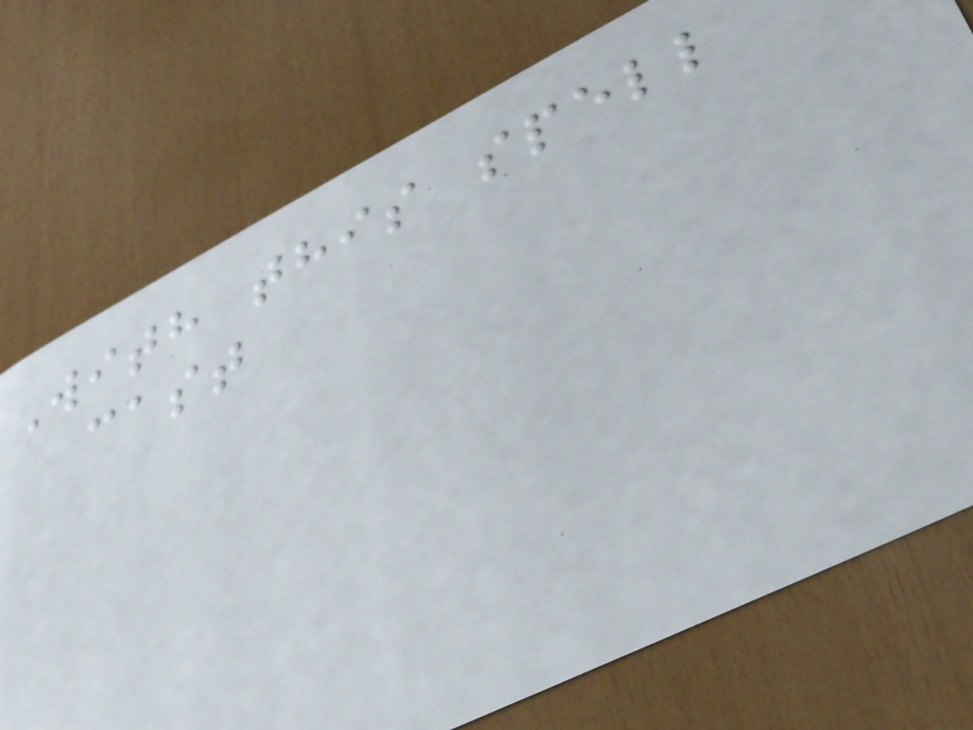With this spell
cast
